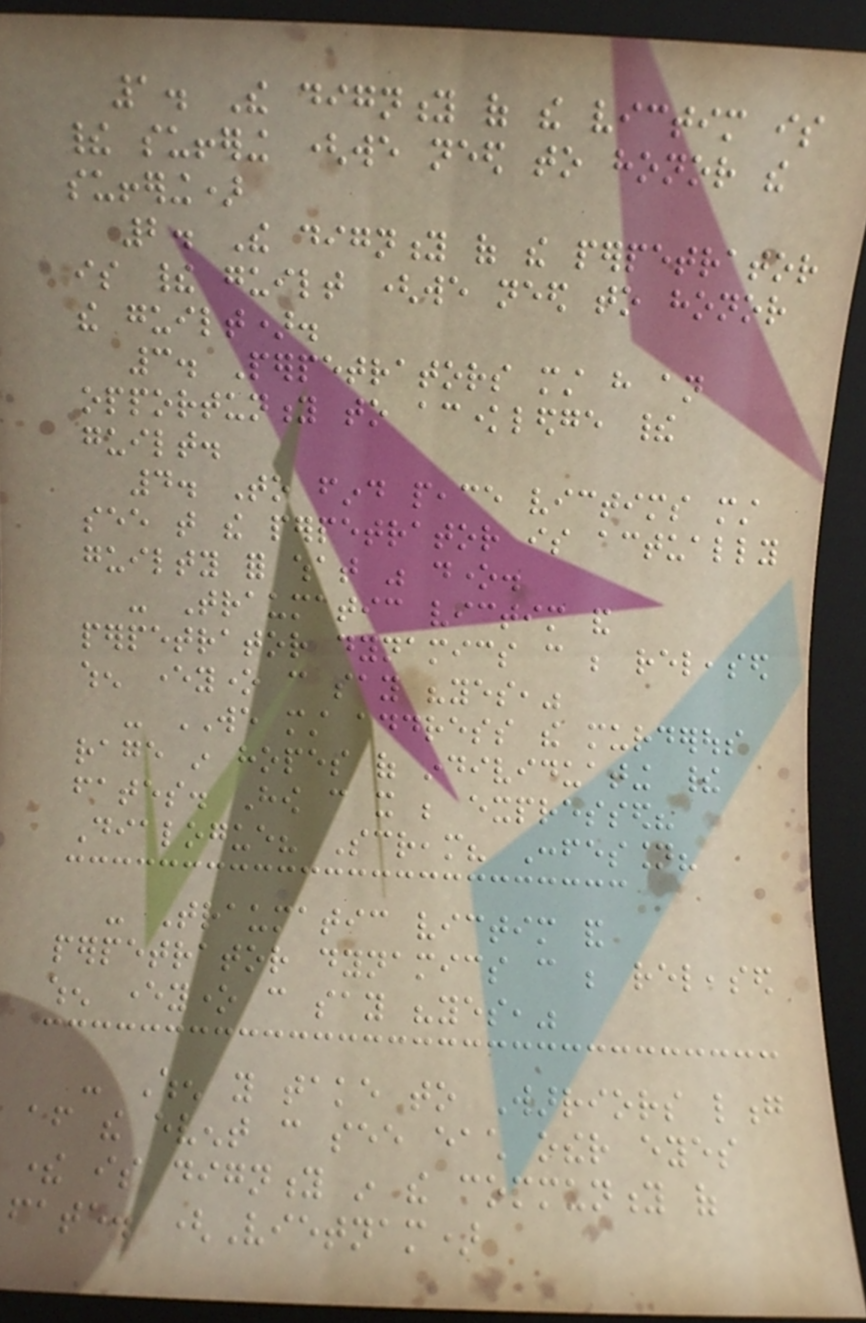1. The dignity of the victim is
their suffering (we need to honor the
suffering)
2. The dignity of the perpetrator
is their guilt (we need to honor
the guilt).
3. Perpetrators must have an
opportunity to acknowledge their
guilt.
4. To find peace victims must
see that the perpetrator is actually
guilty for what was done.
- Traumatic victim and
perpetrator dynamics can be released
when everyone can say "yes,"
- WE must address the murderous
rage in hopes of individuating their
fates. How can it be expressed?
Dialogue? Scream? Confession?
- Traumatic victim and
perpetrator dynamics can be released
when everyone can say "yes,"
- When you take to Warriors long
after the event can see each other eyes
there is dignity in the community of
fate. (Vietnam)
